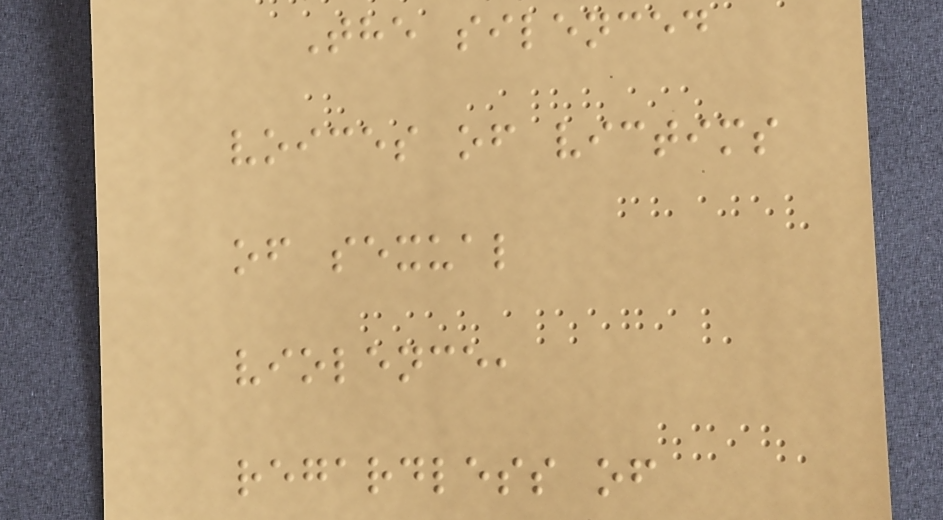The silenced
voices of victims
of sexual
violence,
regardless of
